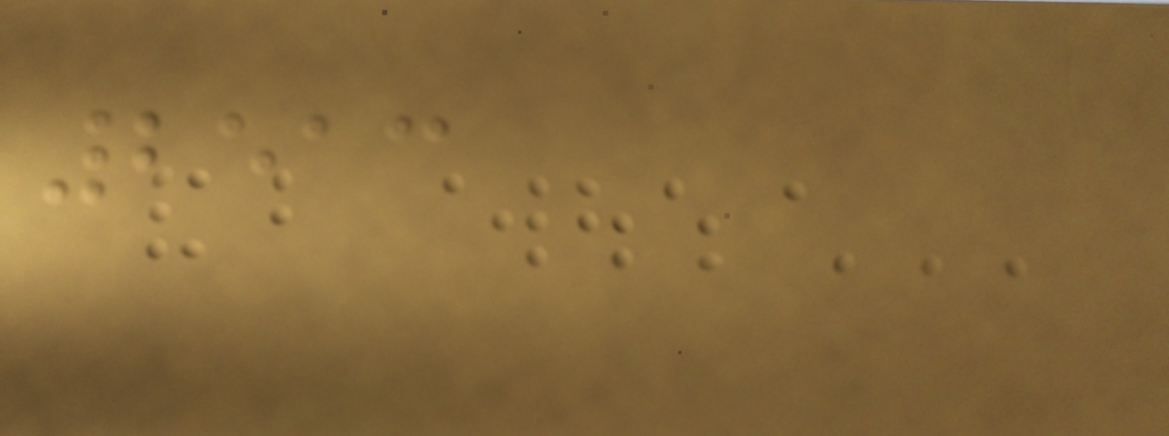2513
